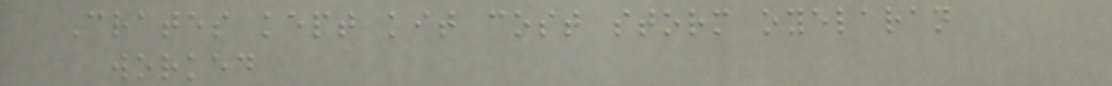Crates kept kit cost storm oyelaran
worked
